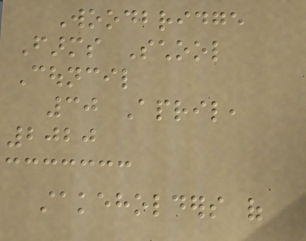Woodbridge
Farms School
Council
30 April,
2020
stakeholders of
